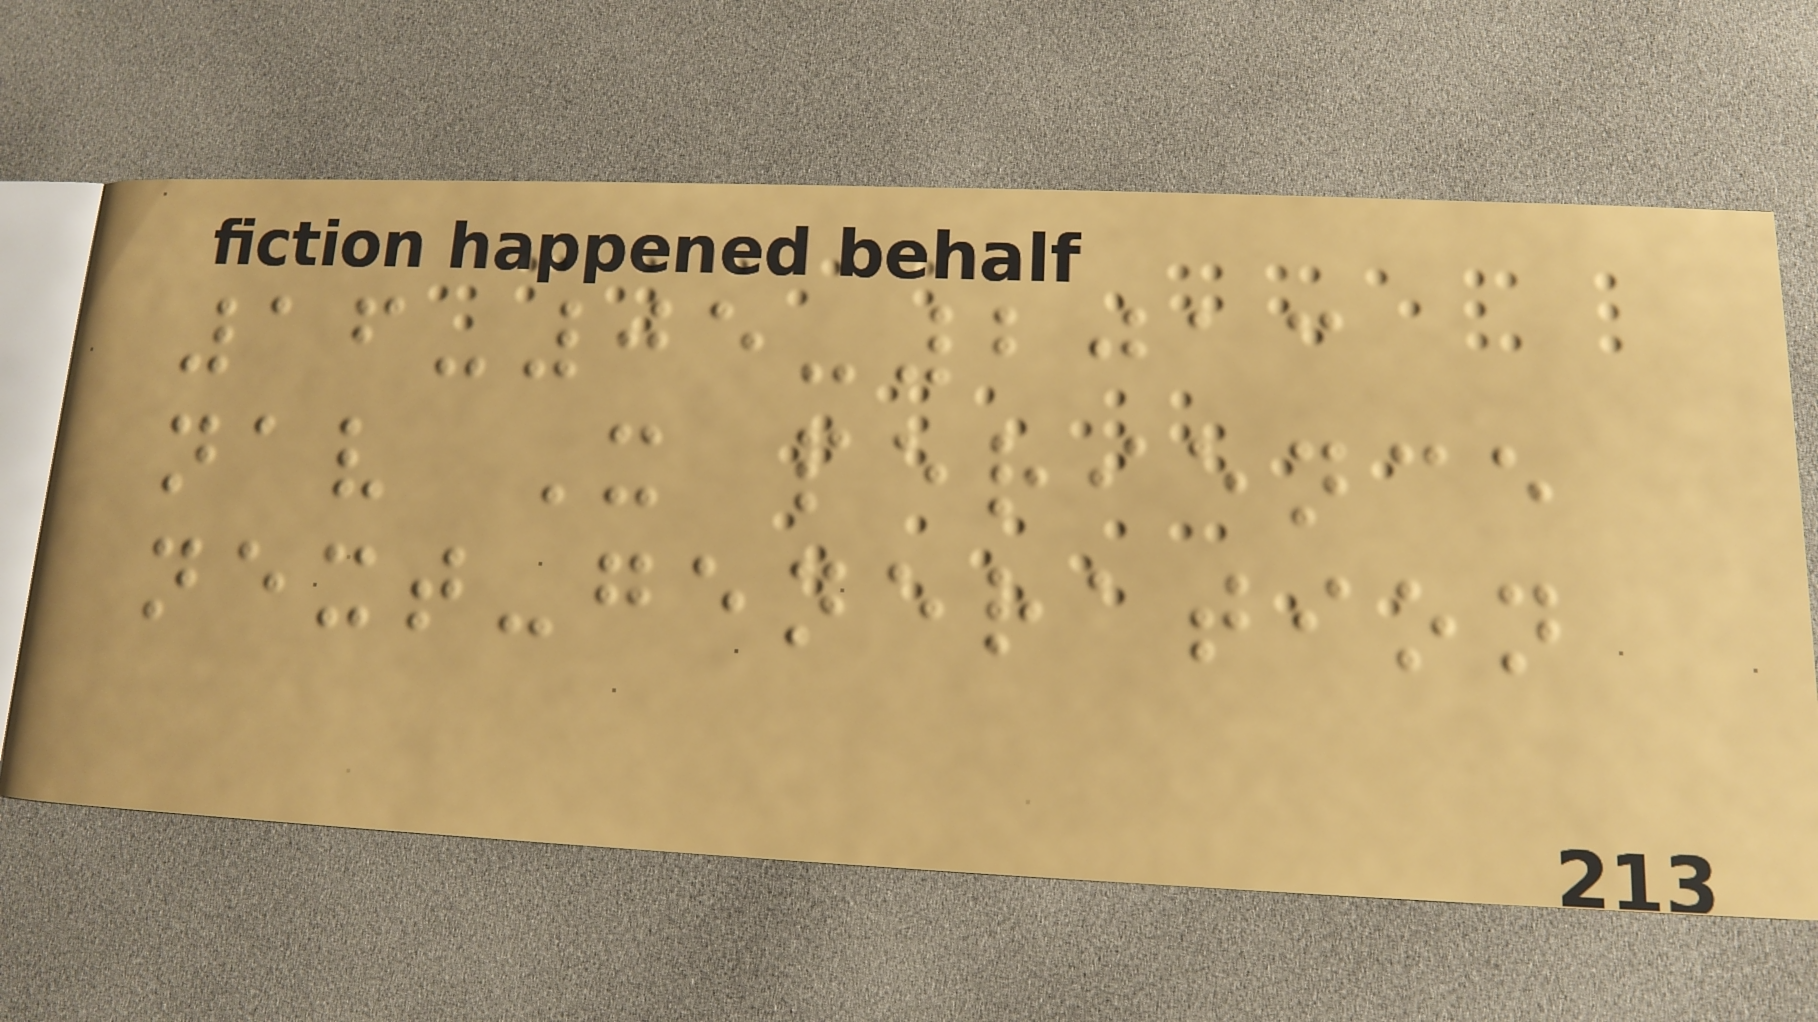16-05-2013
nav X perience
next-generation
